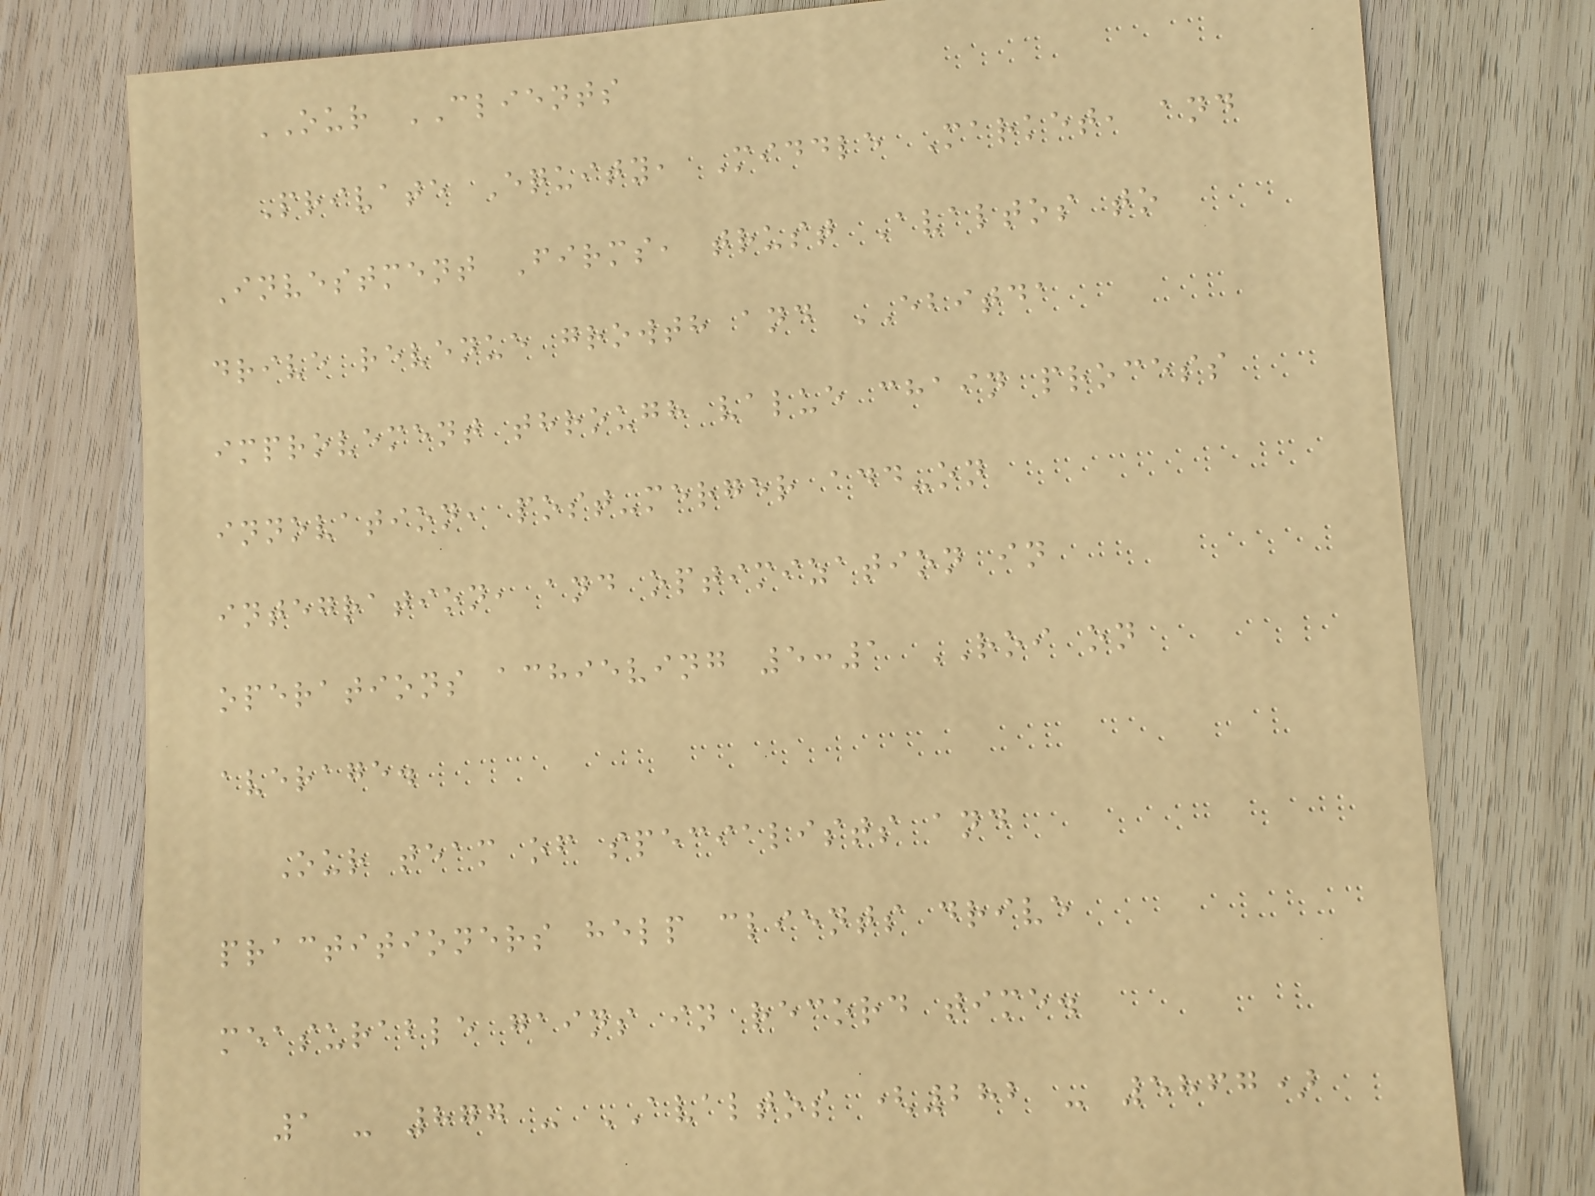OUR CLIENTS
Private Equity, Middle Market, and
Investment Firms, trust Avaltos to
drive revenue growth and EBITDA
improvement through value chain process
innovation, post-merger add-on
integration, and optimization in
operations achieving 5:1 ROI on
average.
Our team of specialists and
practitioners help clients drive
measurable gains in record time.
1 - 877 - AVALTOS (282 - 5867)
